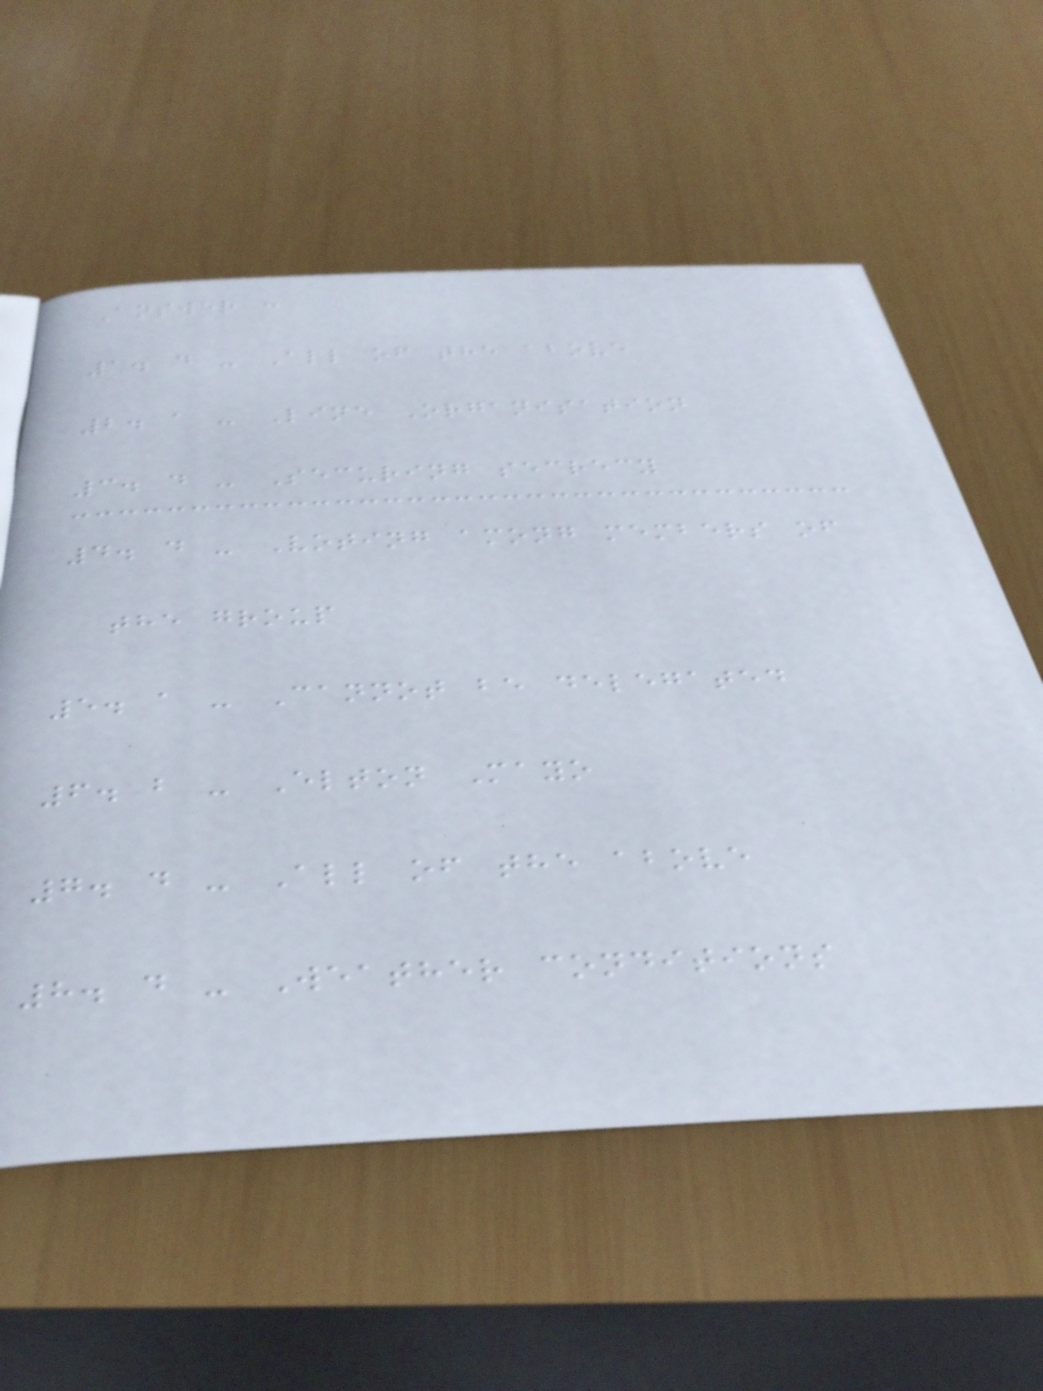Answer :
1. d - All of the above
2. a - Line Organisation
3. d - Securing secrecy
4. d - Voting among members of
the group
5. a - Cannot be delegated
6. b - Elton Mayo
7. d - All of the above
8. d - Weather conditions
